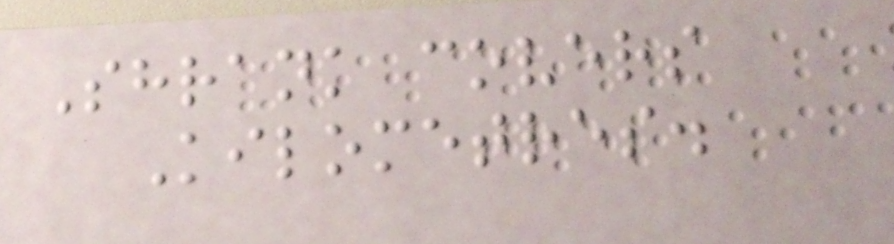Shrank covers
Kilometres.
